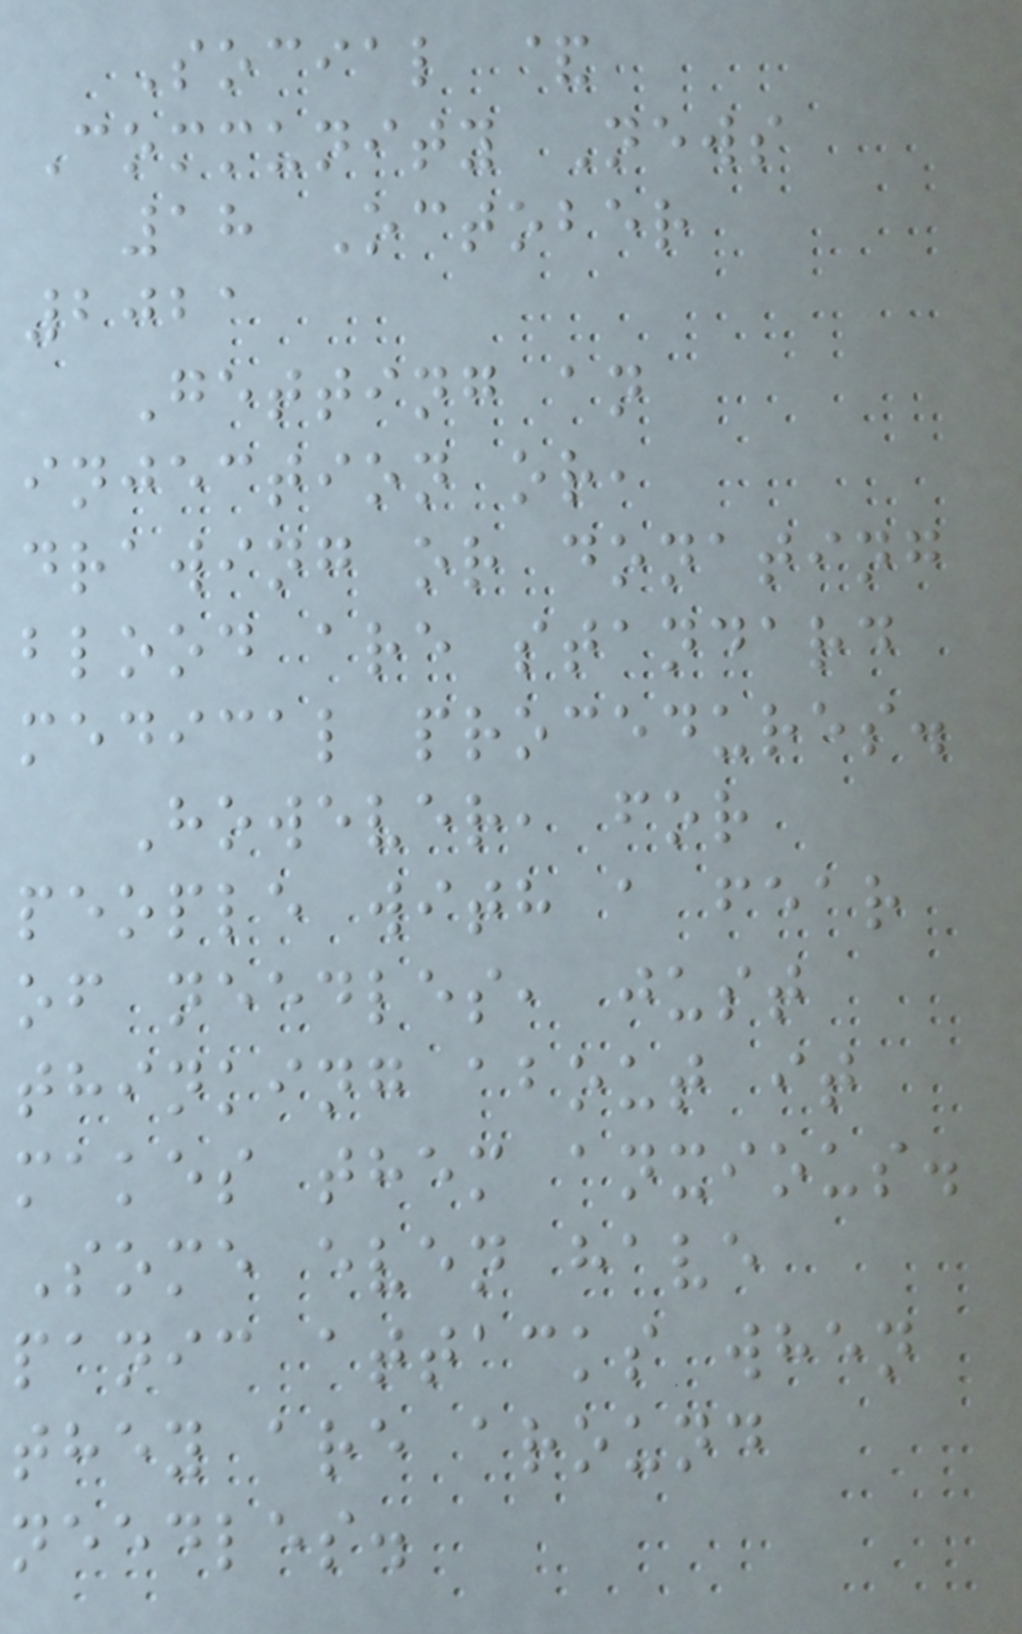Social &
Community News
18 October
2021
Getting an
injection or,
drawing or donating
blood are standard
medical procedures.
However, for
people with a fear
of needles, just
thinking about it
makes them anxious.
Some even have
panic attacks when
they are around
needles.
